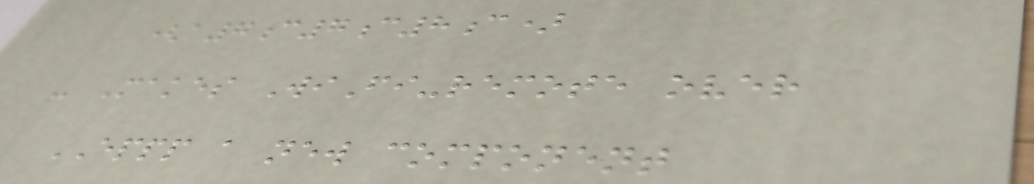(a7c7c8c)
- Makes WiFi-remote over
EPPP a new component
